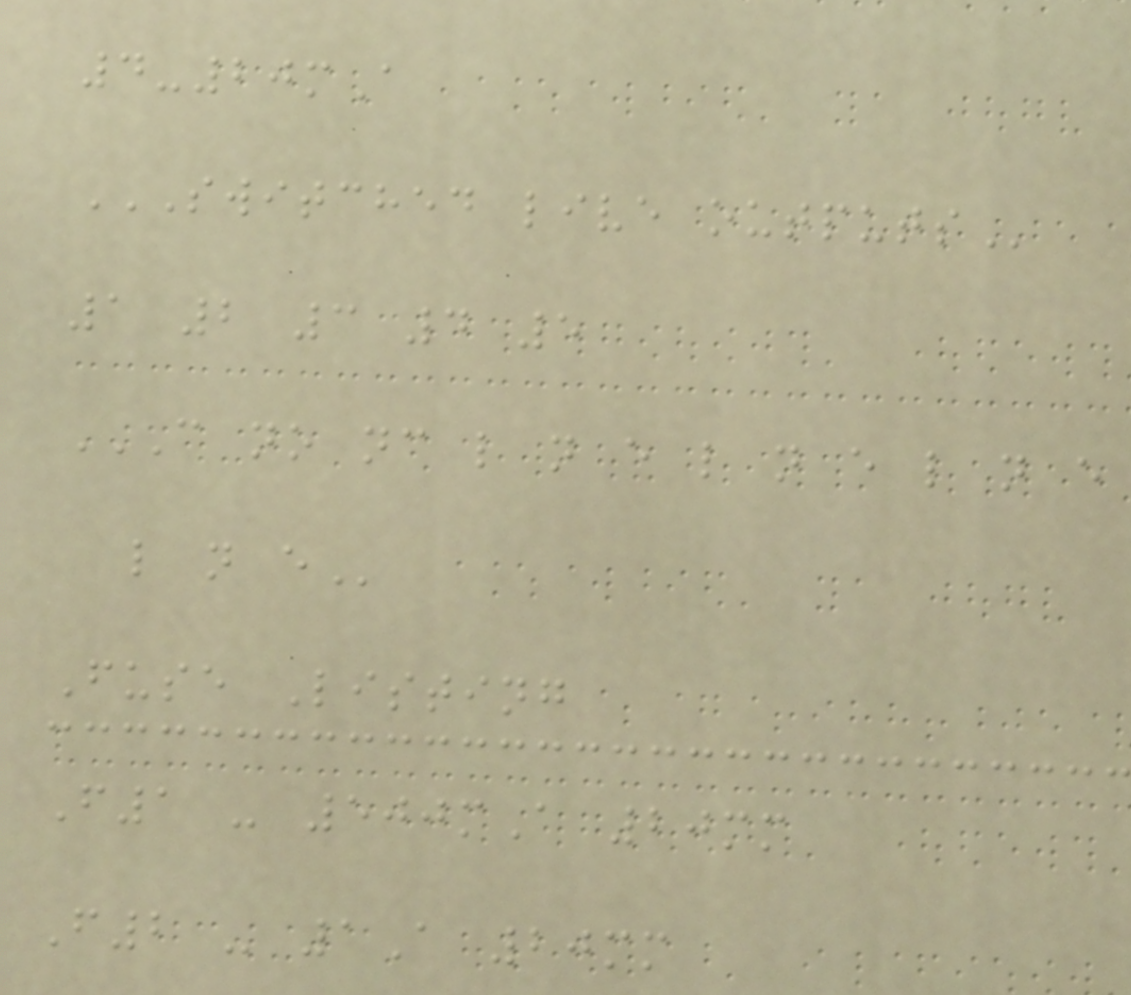4-20mA
SWITCHED LIVE OUTPUTS
1 2 3 4 5
C NO NC L N E L N E L N E
L N E
Fuse Listing
F1 - 500mA 20mm
F2 - 1A 20mm
